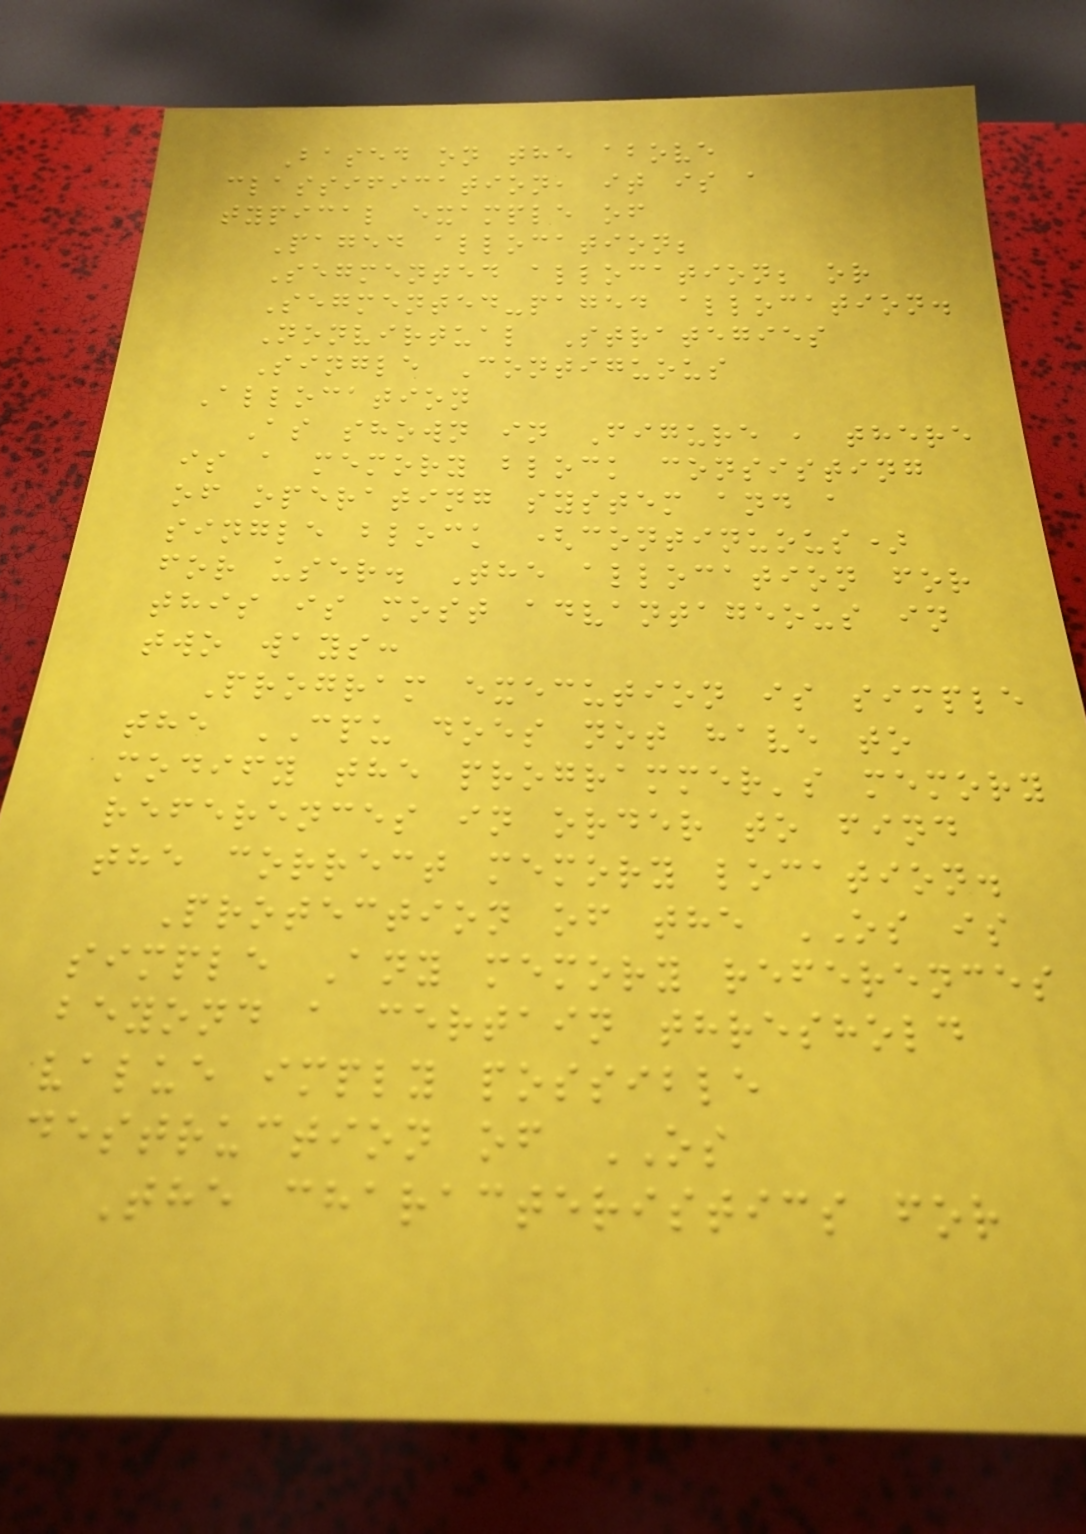Based on the above
classification, it is a
typical example of
Paged allocation;
Segmented allocation; or
Segmented-paged allocation.
Nonvirtual Strategies
Single Contiguous
Allocation
As shown in Figure , there
is a memory block consisting
of operating system and a
single block (continuous)
for user. The allocation for
this is most advantageous in
two ways:
Program execution is simple
the CPU does not have to
modify the programmer's memory
references in order to find
the correct memory location.
Protection of the OS is
simple Any memory references
beyond a certain threshold
value imply possible
destruction of OS
The characteristics for
